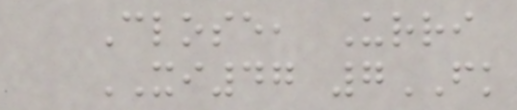Close, Urri
XI47 7FK
